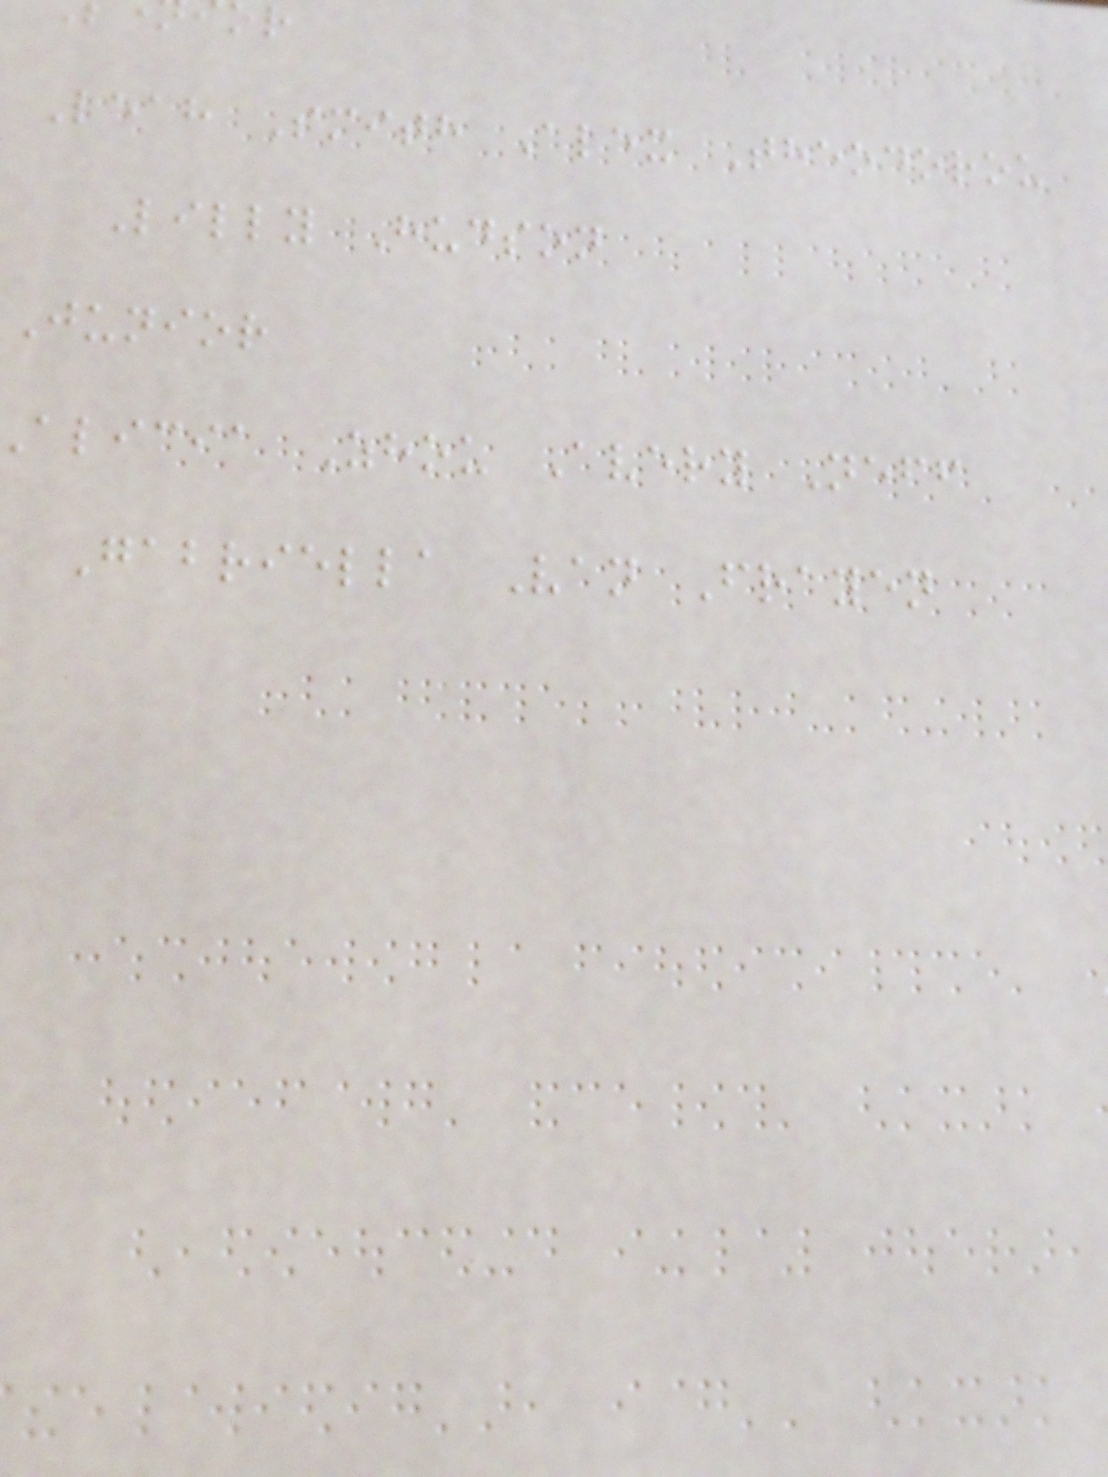Leah Smith Alex Theodorou
Lilly Hudson
Junior
alicia Zhou Avery Neff
Gabriella Van Frayen
